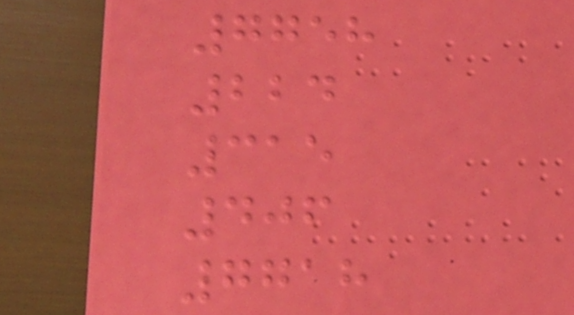7758
224
315
406
7718
